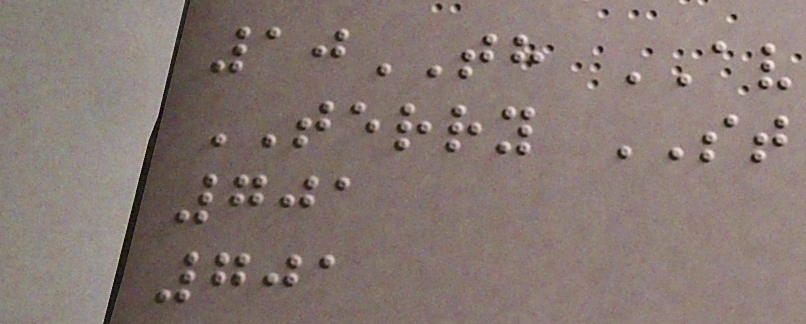10TH AV
TERRY ST
701
701
